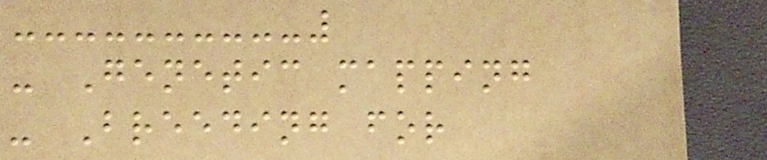- Genetic mapping
- Breeding for
